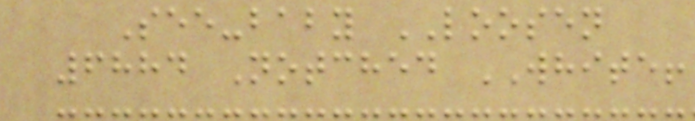See-baby LOOSEN
6884 Notched WHITE!
